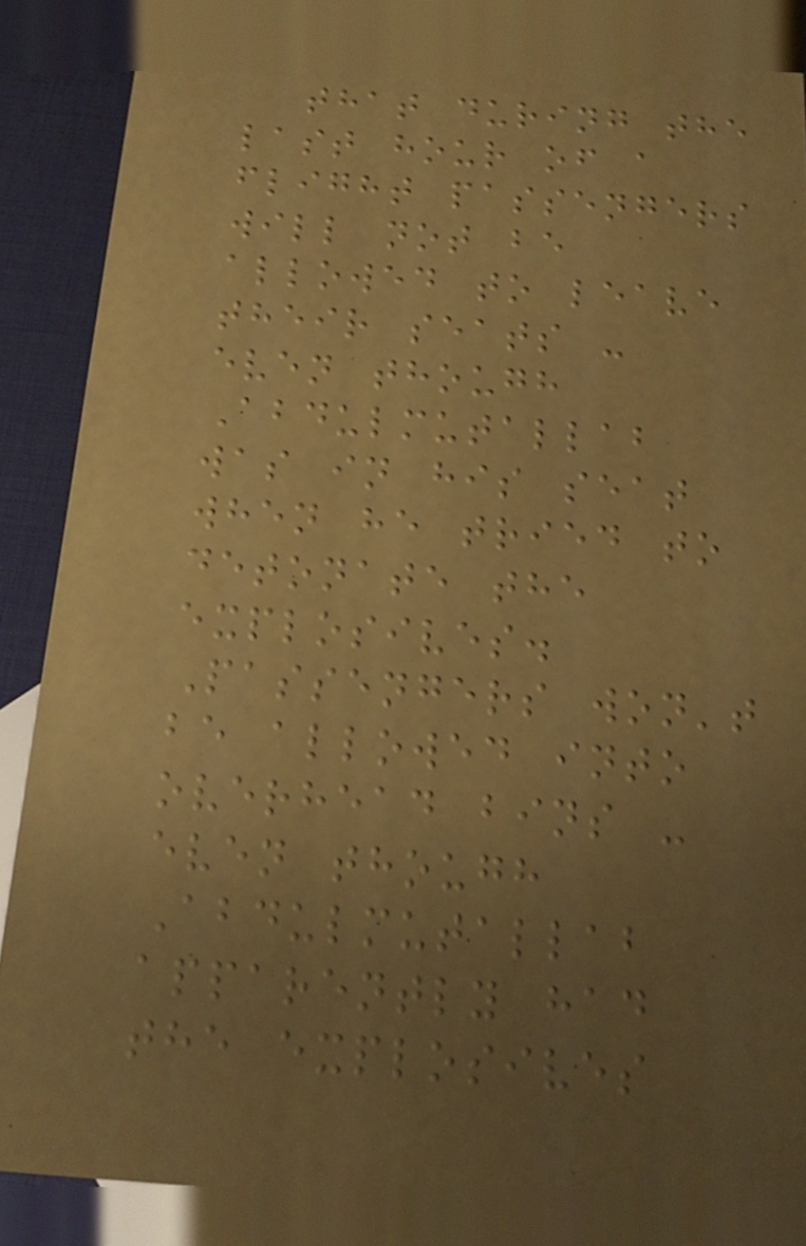that during the
last hour of a
flight passengers
will not be
allowed to leave
their seats -
even though
Abdulmutallab
was in his seat
when he tried to
detonate the
explosives.
Passengers won't
be allowed into
overhead bins -
even though
Abdulmutallab
apparently had
the explosives
